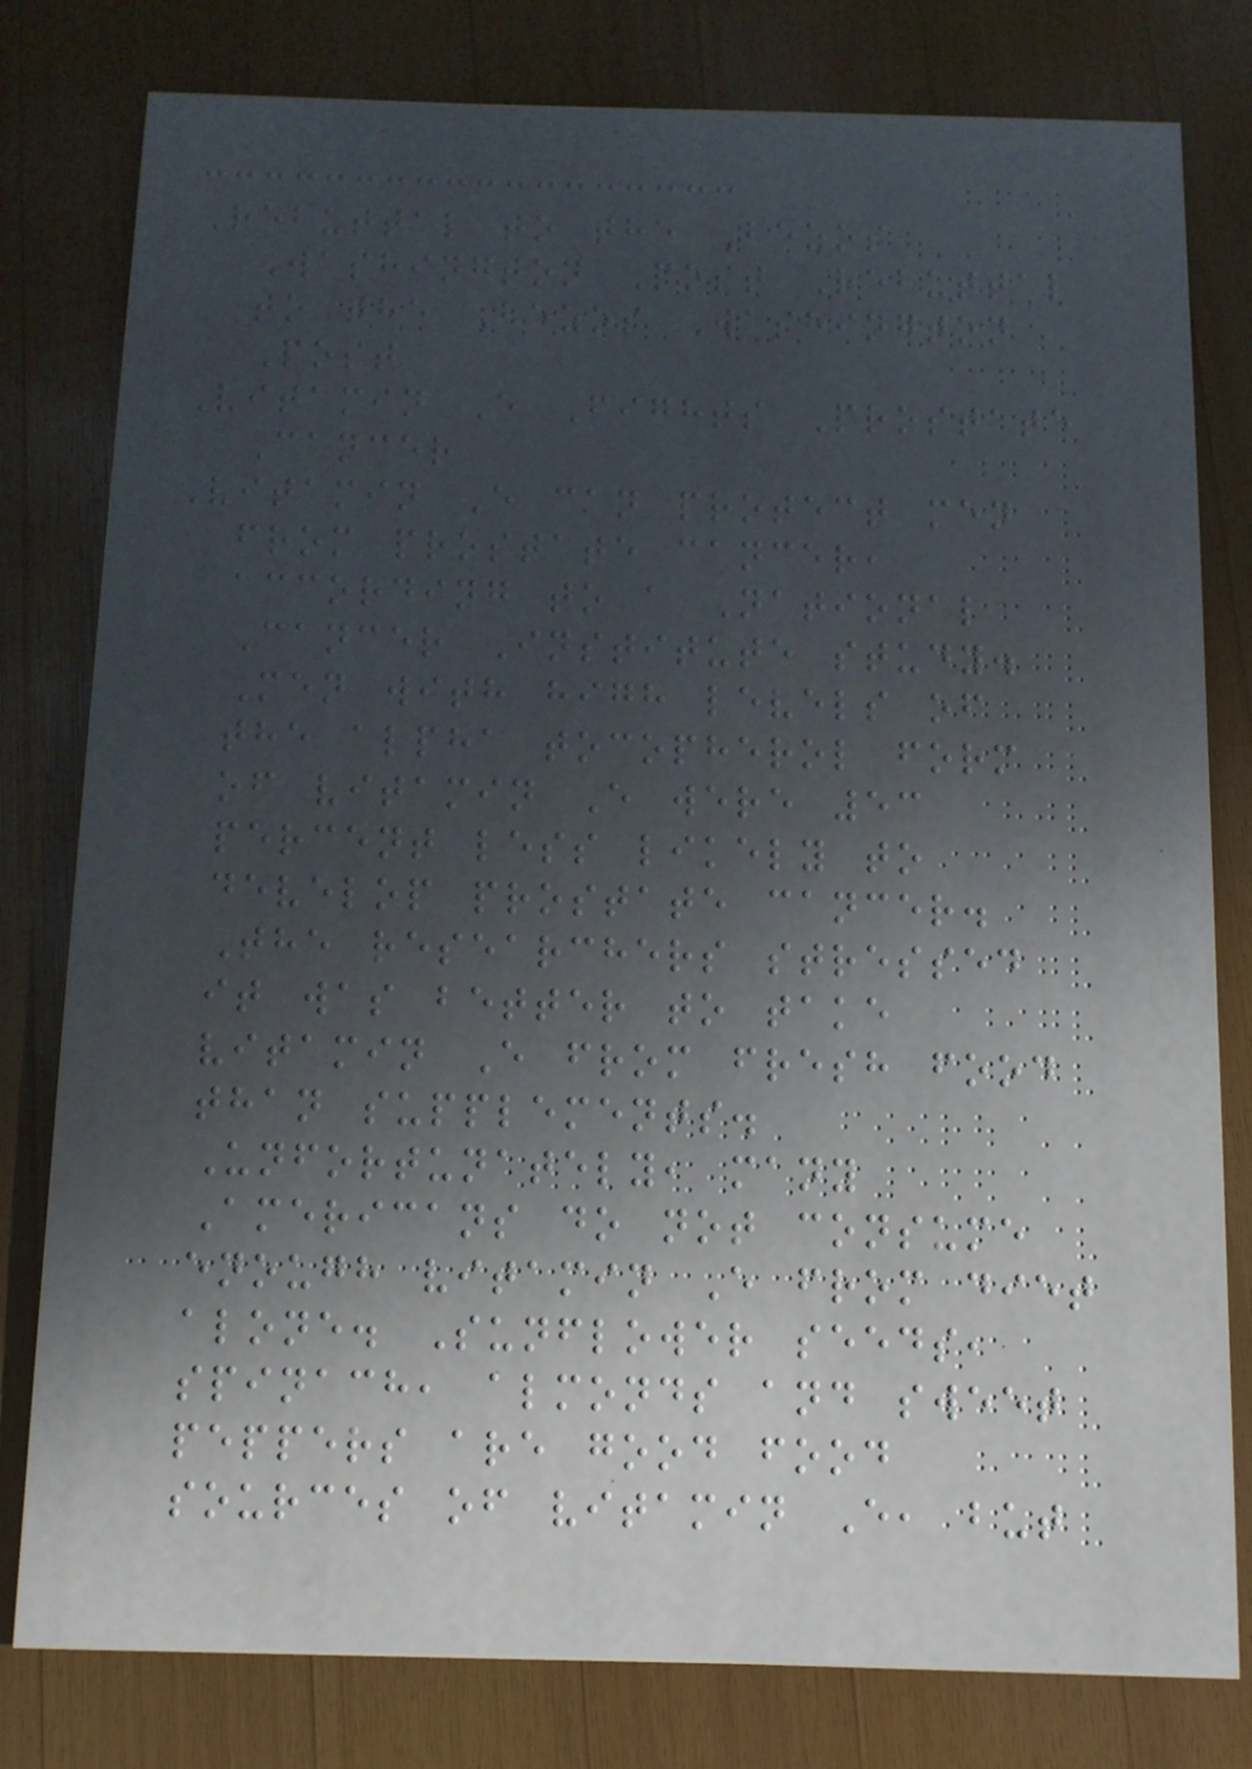Rebuttal to the Bezos
Washington Post Rebuttal
to the Bezos Washington
Post
Vitamin E Fights Prostate
Cancer
Vitamin E can protect men
from prostate cancer,
according to a National
Cancer Institute study.
Men with high levels of
the alpha tocopherol form
of vitamin E were 53
percent less likely to
develop prostate cancer.
The researchers stressed
it was better to take
vitamin E from fresh food
than supplements.
Unfortunately, many
Americans do not consume
enough vitamin E from diet
alone. Sunflower seeds,
spinach, almonds and sweet
peppers are good food
sources of vitamin E, but
